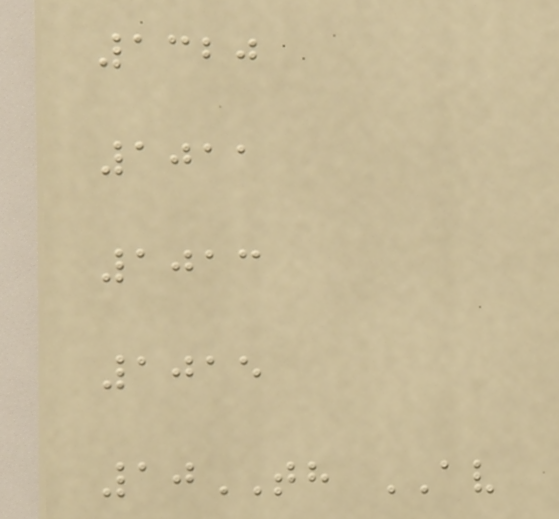1320
1011
1013
1015
10TH AV
